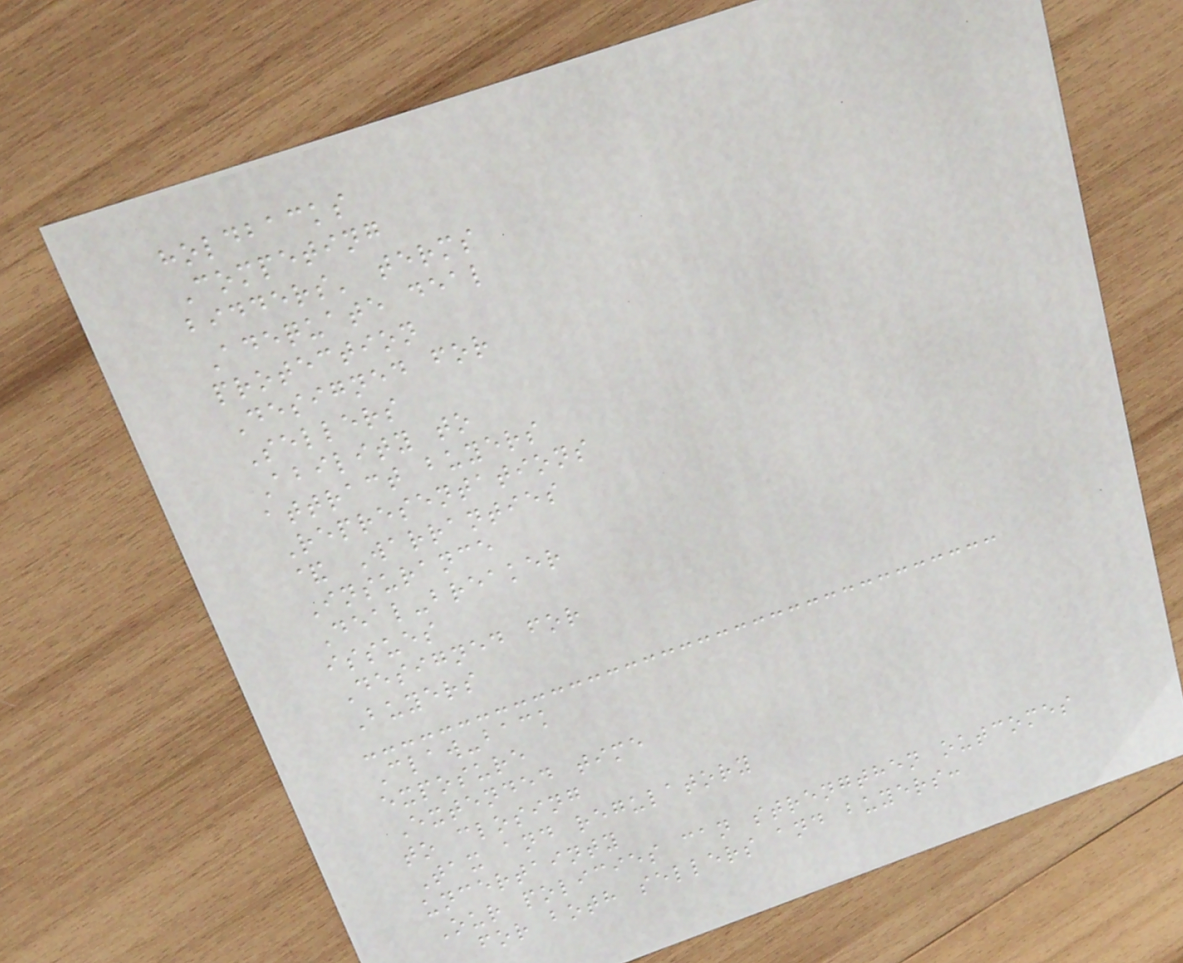holdbacks
Competing
bidders' terms
Adequate deal
protection
Designed for
Sellers
Ability to
attract buyers
Representations
& Warranties
Insurance
Deal-breaker
issues
Designed for
Buyers
Claw-back
exposure
Extended time
to closing
Tax and regulatory
uncertainty
Our policies can strengthen outcomes
for both sellers and buyers:
